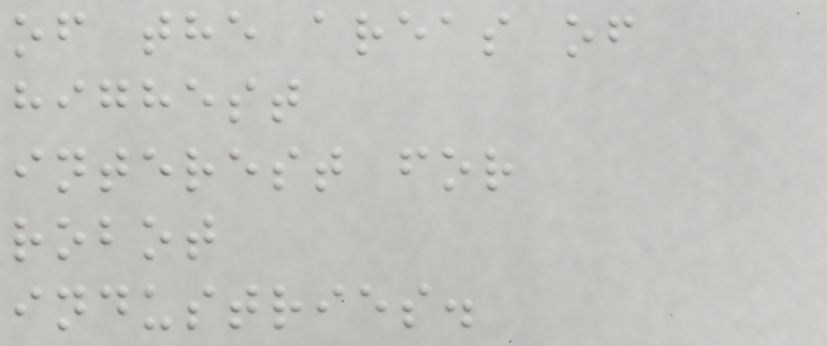of the areas of
highest
interest for
robot
industries.
